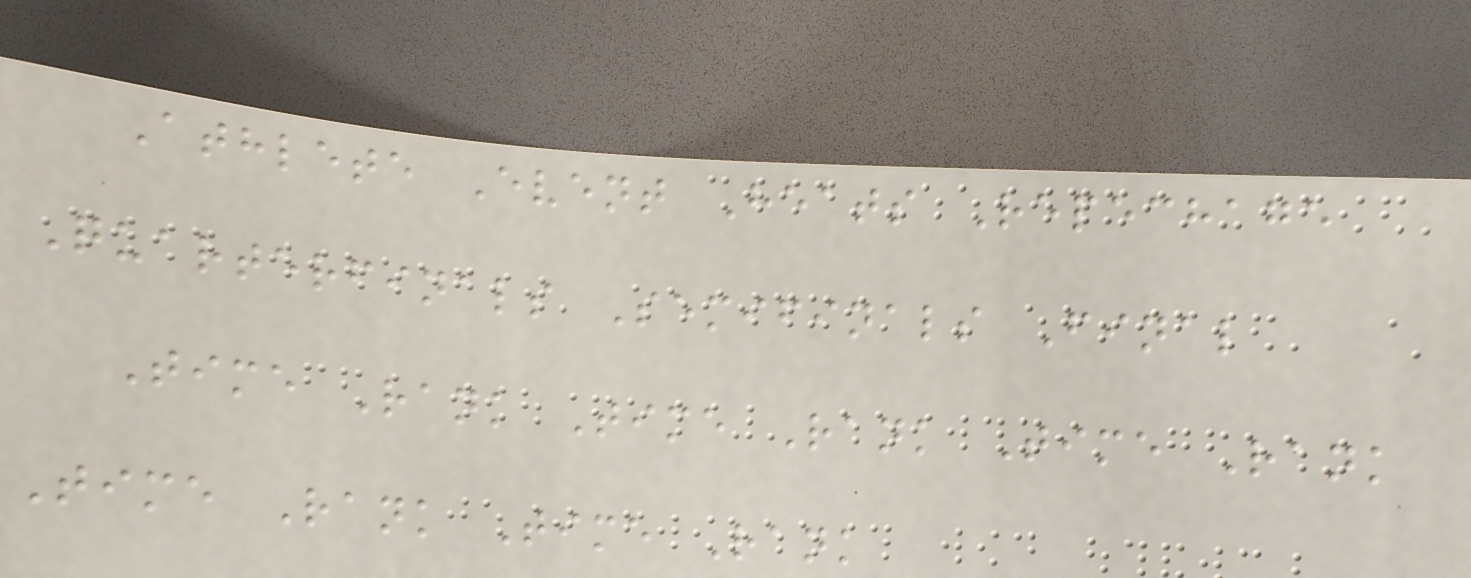Athlete Event Heats Repechage
Quarterfinals Semifinals Final
Time Rank Time Rank Time Rank
Time Rank Time Rank
